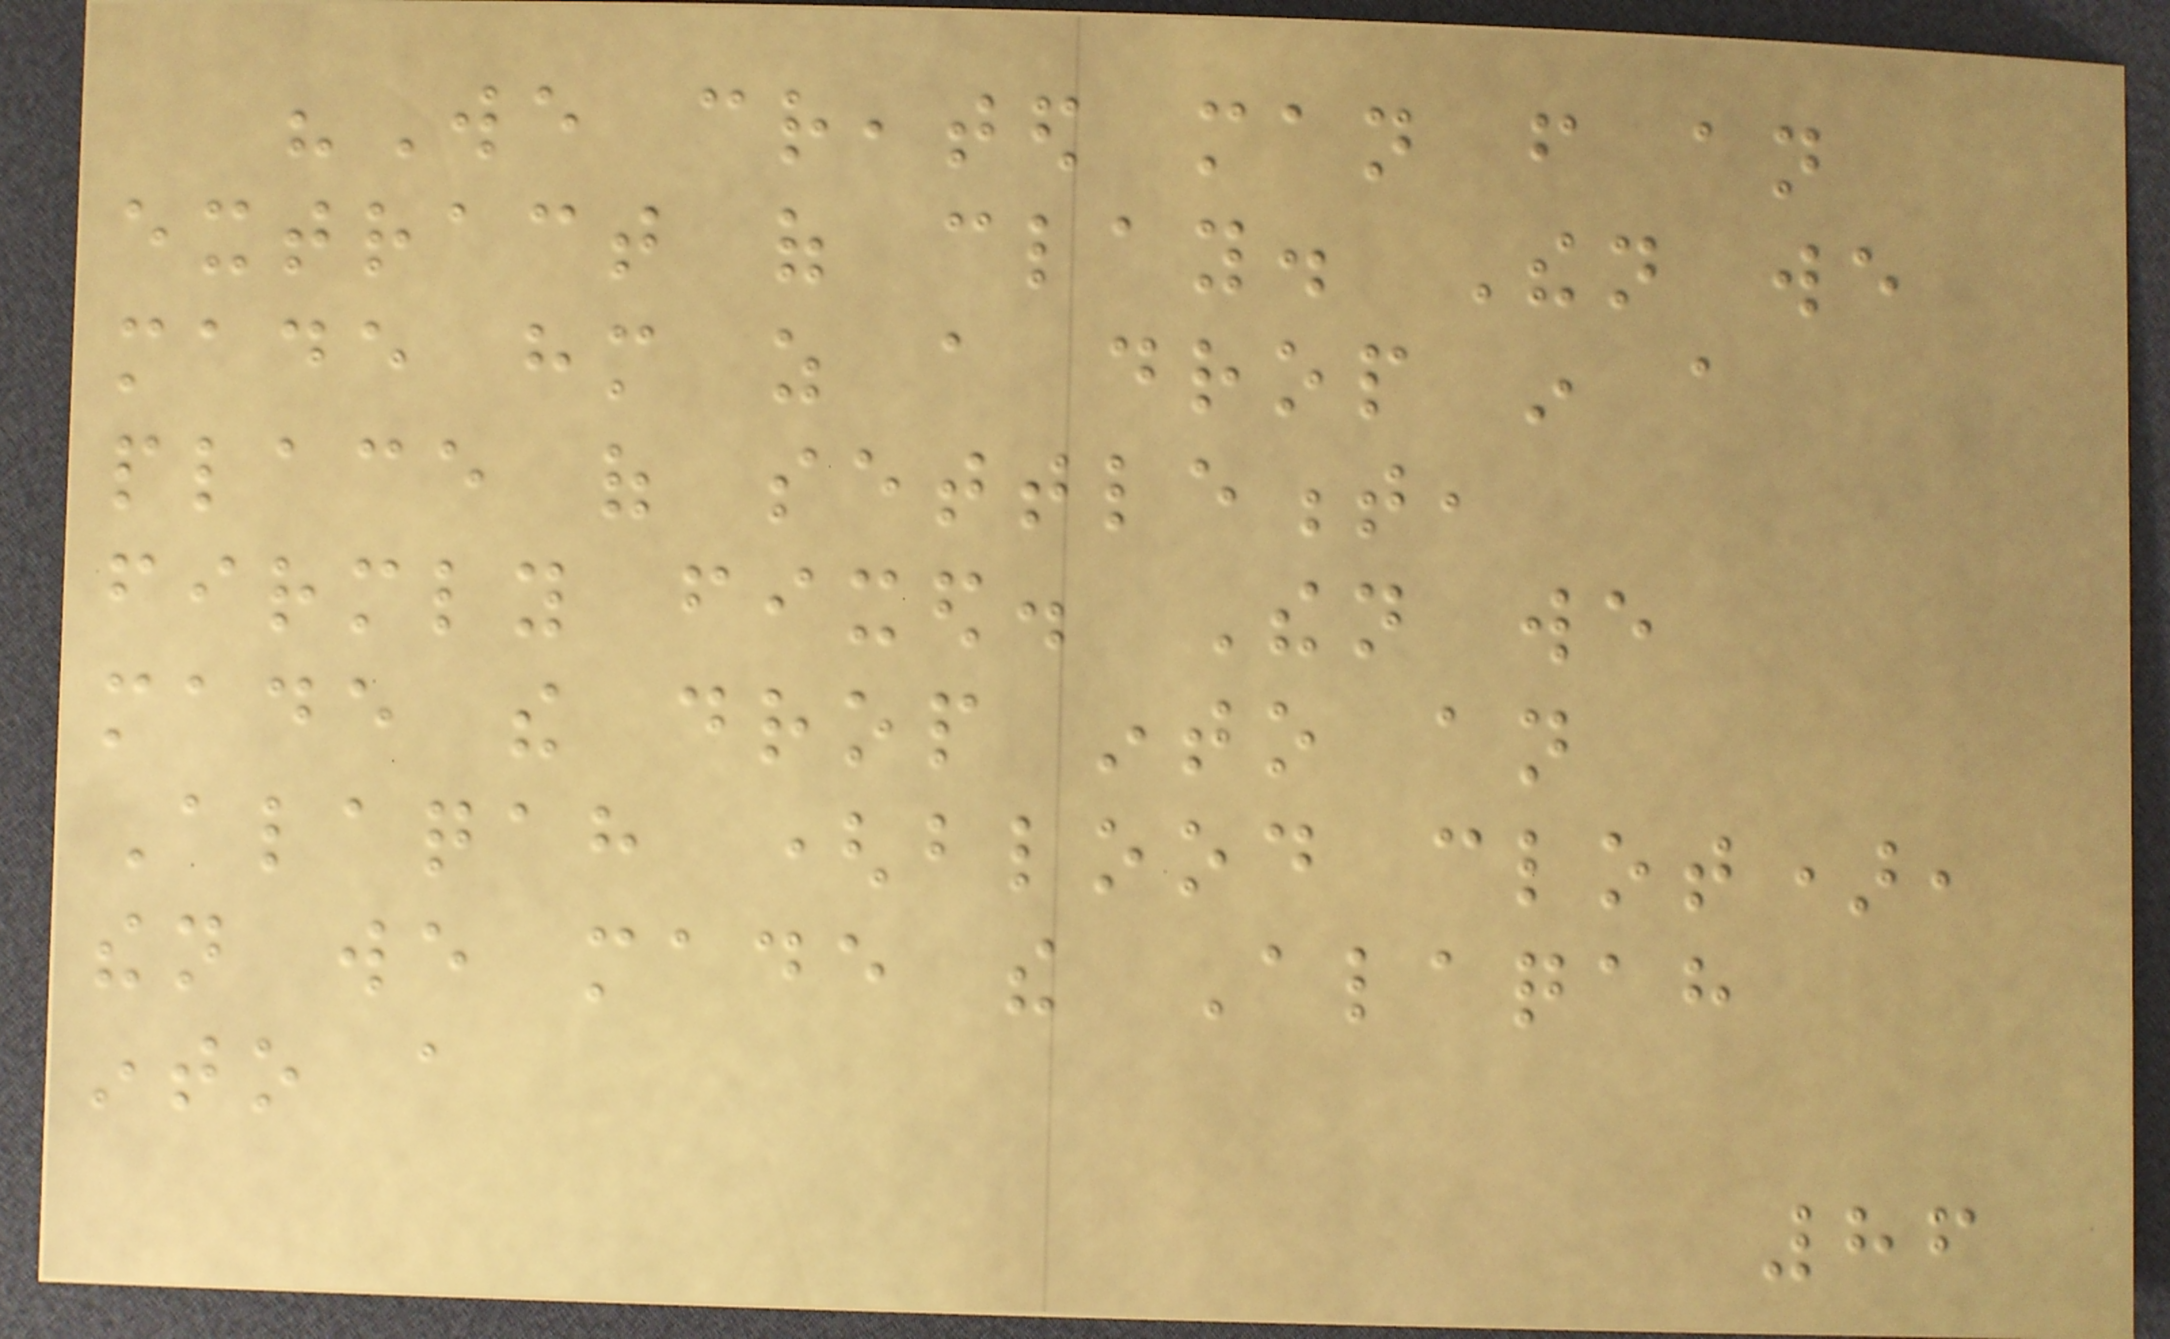"We created man from an
extract of clay. Then we
made him as a drop in a
place of settlement,
firmly fixed. Then we
made the drop into an
Alaqah (blood clot),
then we made the Alaqah
into a
86
